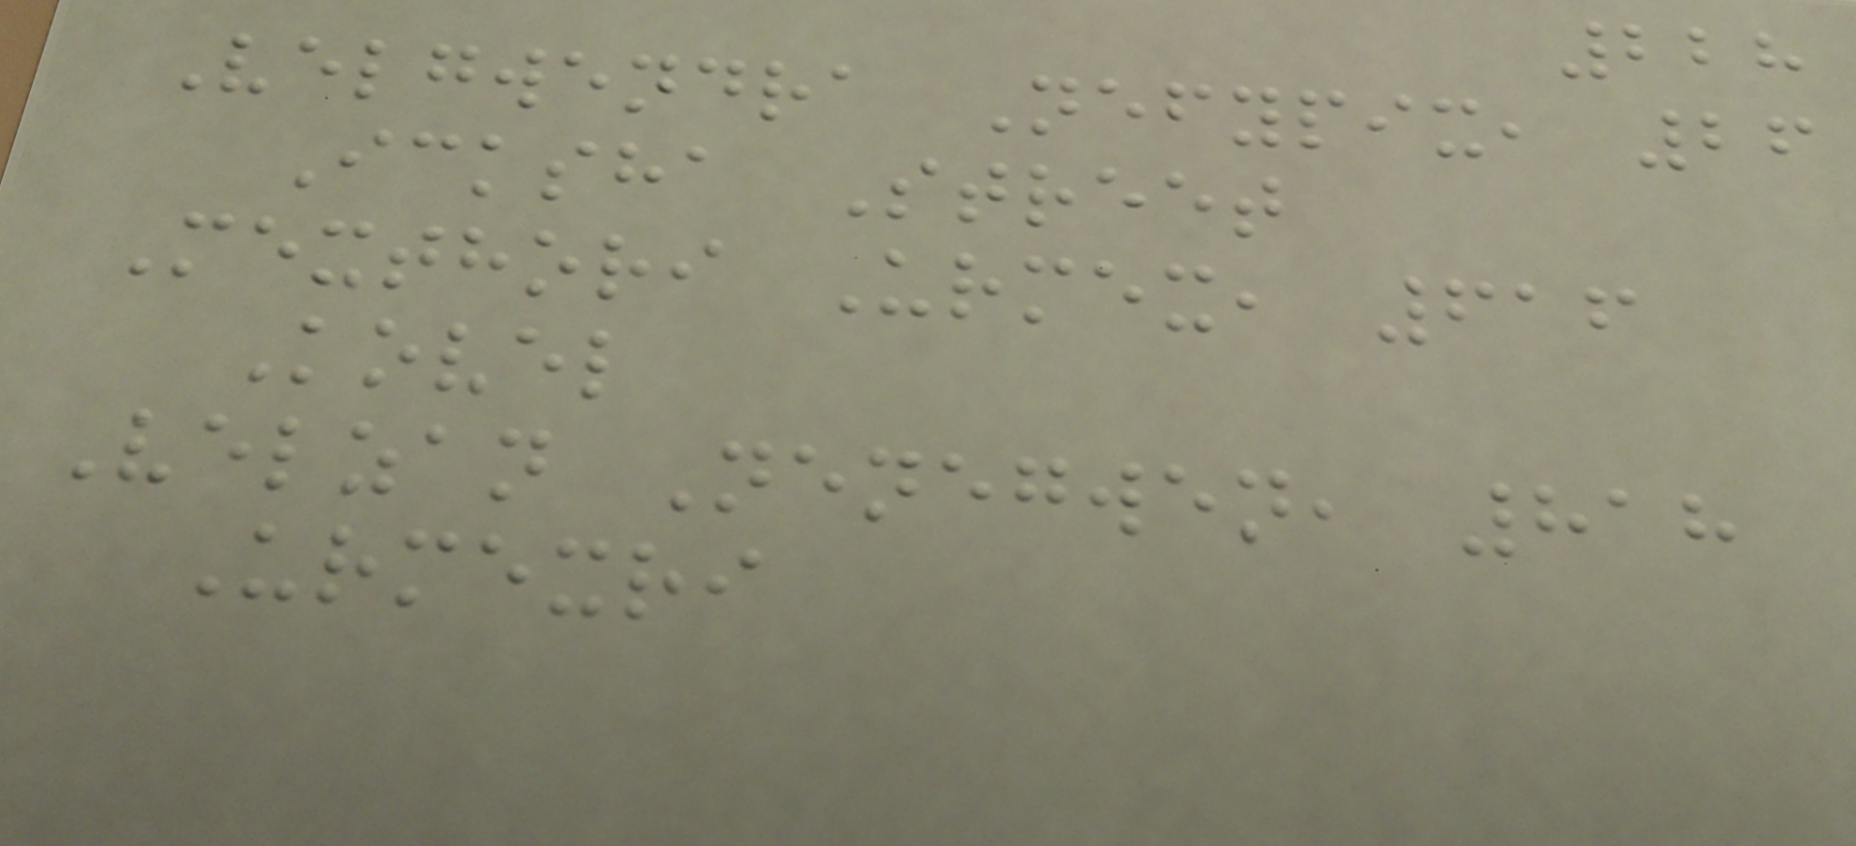228
Velgwendra Nefypix, 26
Icksha Street
Mexthori Urmex, 616
Kovel
Velzan Nenegwen, 818
Urmexri
